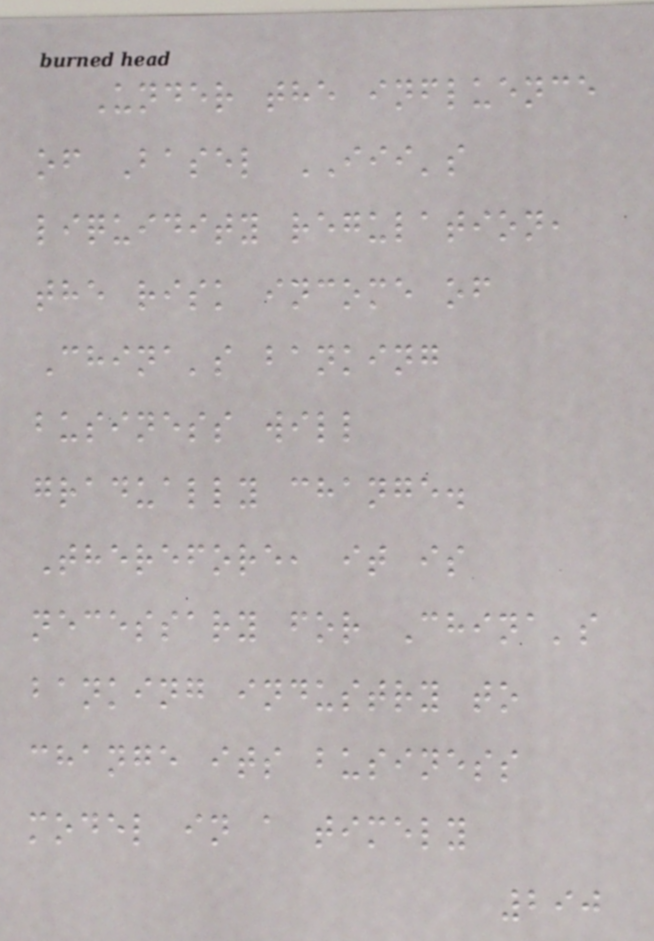Under the influence
of Basel III's
liquidity regulation,
the risk income of
China's banking
business will
gradually change.
Therefore, it is
necessary for China's
banking industry to
change its business
model in a timely
290
